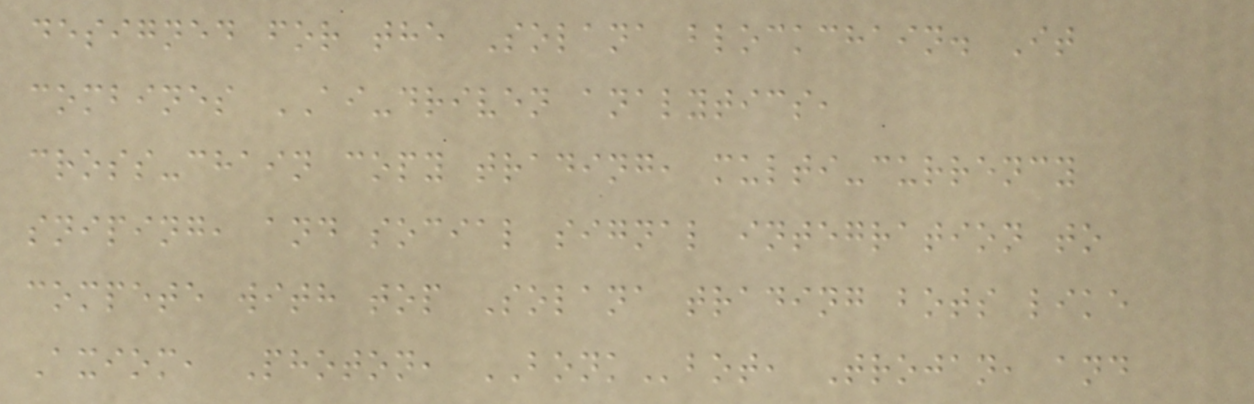designed for the Solana blockchain. It
combines AI-driven analytics,
cross-chain copy trading, multi-currency
sniping, and social signal integration to
compete with top Solana trading bots like
Axiom, Photon, BONKbot, Trojan, and
